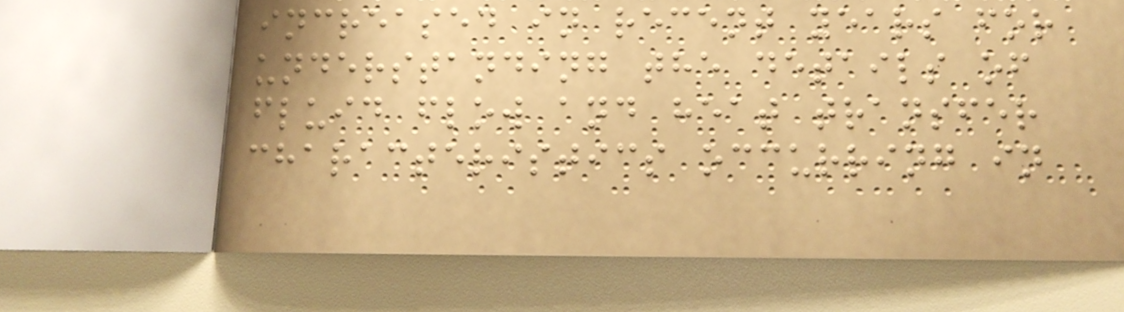increased in recent years for
understanding the details of
fluid flow and heat transfer
characteristics occurring in
